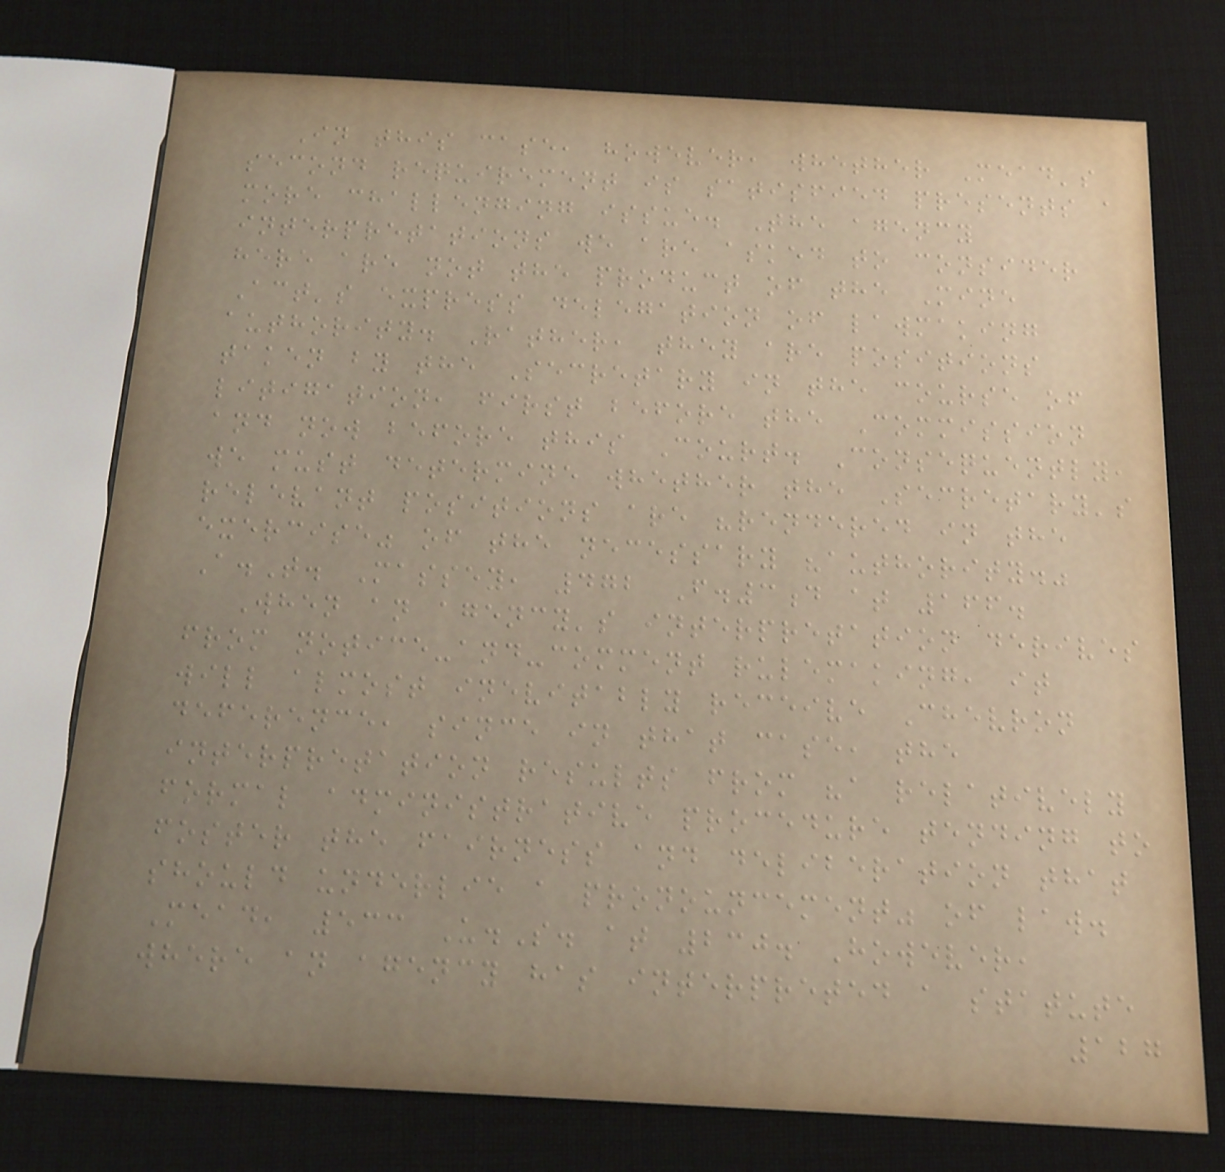In this case, however, whether Mead's
second requirement is satisfied presents a
more challenging issue. The agency
interpretations we are asked to consider
here are not the product of the Mine
Act's express delegation of lawmaking
authority. Rather, they are positions
taken by the Secretary in the course of
litigation, first before the Commission
and now before this Court. Consequently,
we must determine whether the Secretary's
relevant positions are "rendered in the
exercise" of the necessary "authority."
A.T. Massey, 472 F.3d at 166.
When an agency's interpretation derives
from notice-and-comment rulemaking, it
will almost inevitably receive Chevron
deference, since in that case, the
interpretation results from "a relatively
formal administrative procedure tending to
foster the fairness and deliberation that
should underlie a pronouncement" of law.
Mead, 533 U.S. at 230. However,
where an agency has interpreted a statute
127
